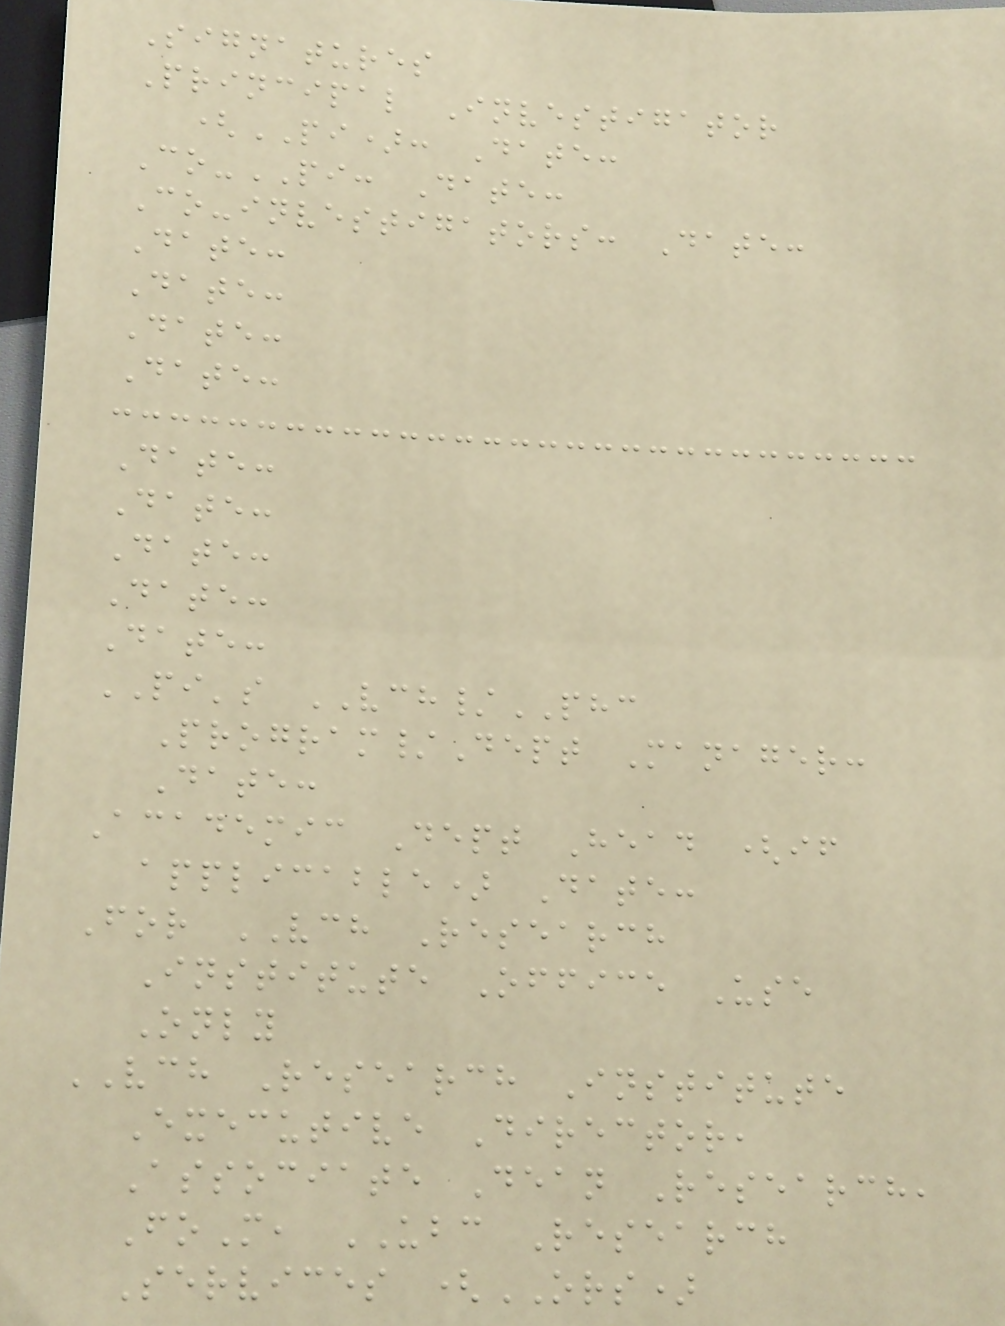Signatures
Principal Investigator
(PI): Date:
Co-PI: Date:
Co-investigators: Date:
Date:
Date:
Date:
Date:
Date:
Date:
Date:
Date:
Date:
PI's VCH/PHC
Program/Dept Manager:
Date:
Academic Dept Head (if
applicable) Date:
For VCH Research
Institute Office Use
Only
VCH Research Institute
Executive Director,
Associate Dean Research,
FoM, UBC Research
Services (ORS)
